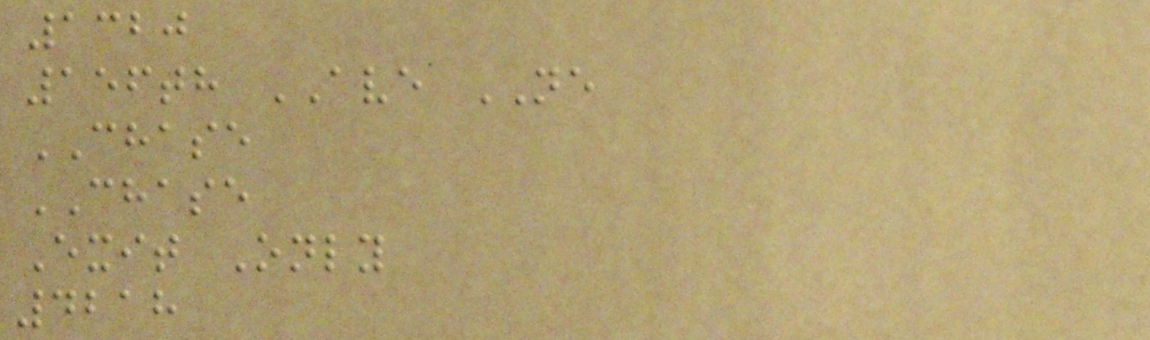1320
156th AVE NE
CHASE
CHASE
Exit Only
4218
